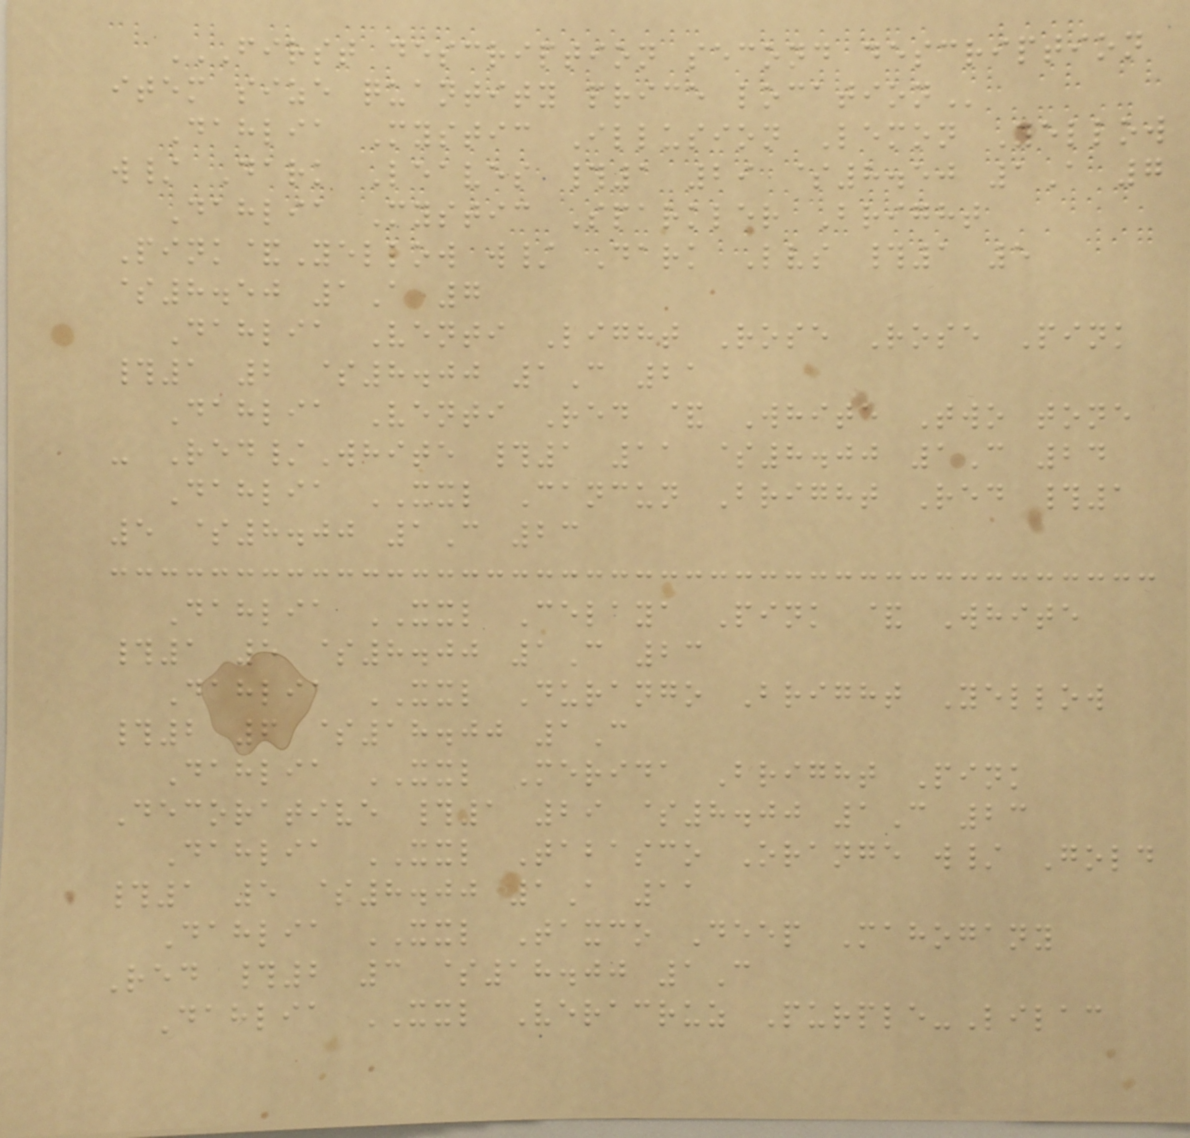FIRST DESCRIPTION SECOND DESCRIPTION
ITEM SIZE QUANTITY PRICE LOCATION
Dahlia Mystic Illusion Lemon Yellow
w/ Dark Leaves #1 29 $8.50 1A 7
Dahlia Mystic Sparkler Bright
Pink&Yellow w/ Dark Lvs #1 5
$8.50 1A 7
Dahlia Venti Light Rose Rose Pink
#1 2 $8.00 1C 21
Dahlia Venti Red & White Two tone
- Red/White #1 11 $8.00 1C 24
Dahlia XXL Cancun Bright Red #1
5 $8.00 1C 23
Dahlia XXL Celaya Pink & White
#1 5 $8.00 1C 23
Dahlia XXL Durango Bright Yellow
#2 6 $18.00 1C
Dahlia XXL Merida Bright Pink
Decorative #1 29 $8.00 1C 23
Dahlia XXL Tabasco Orange w/ Gold
#1 5 $8.00 1A 11
Dahlia XXL Taxco Deep Mahogany
Red #2 3 $18.00 1C
Dahlia XXL Veracruz Purple-Lilac
